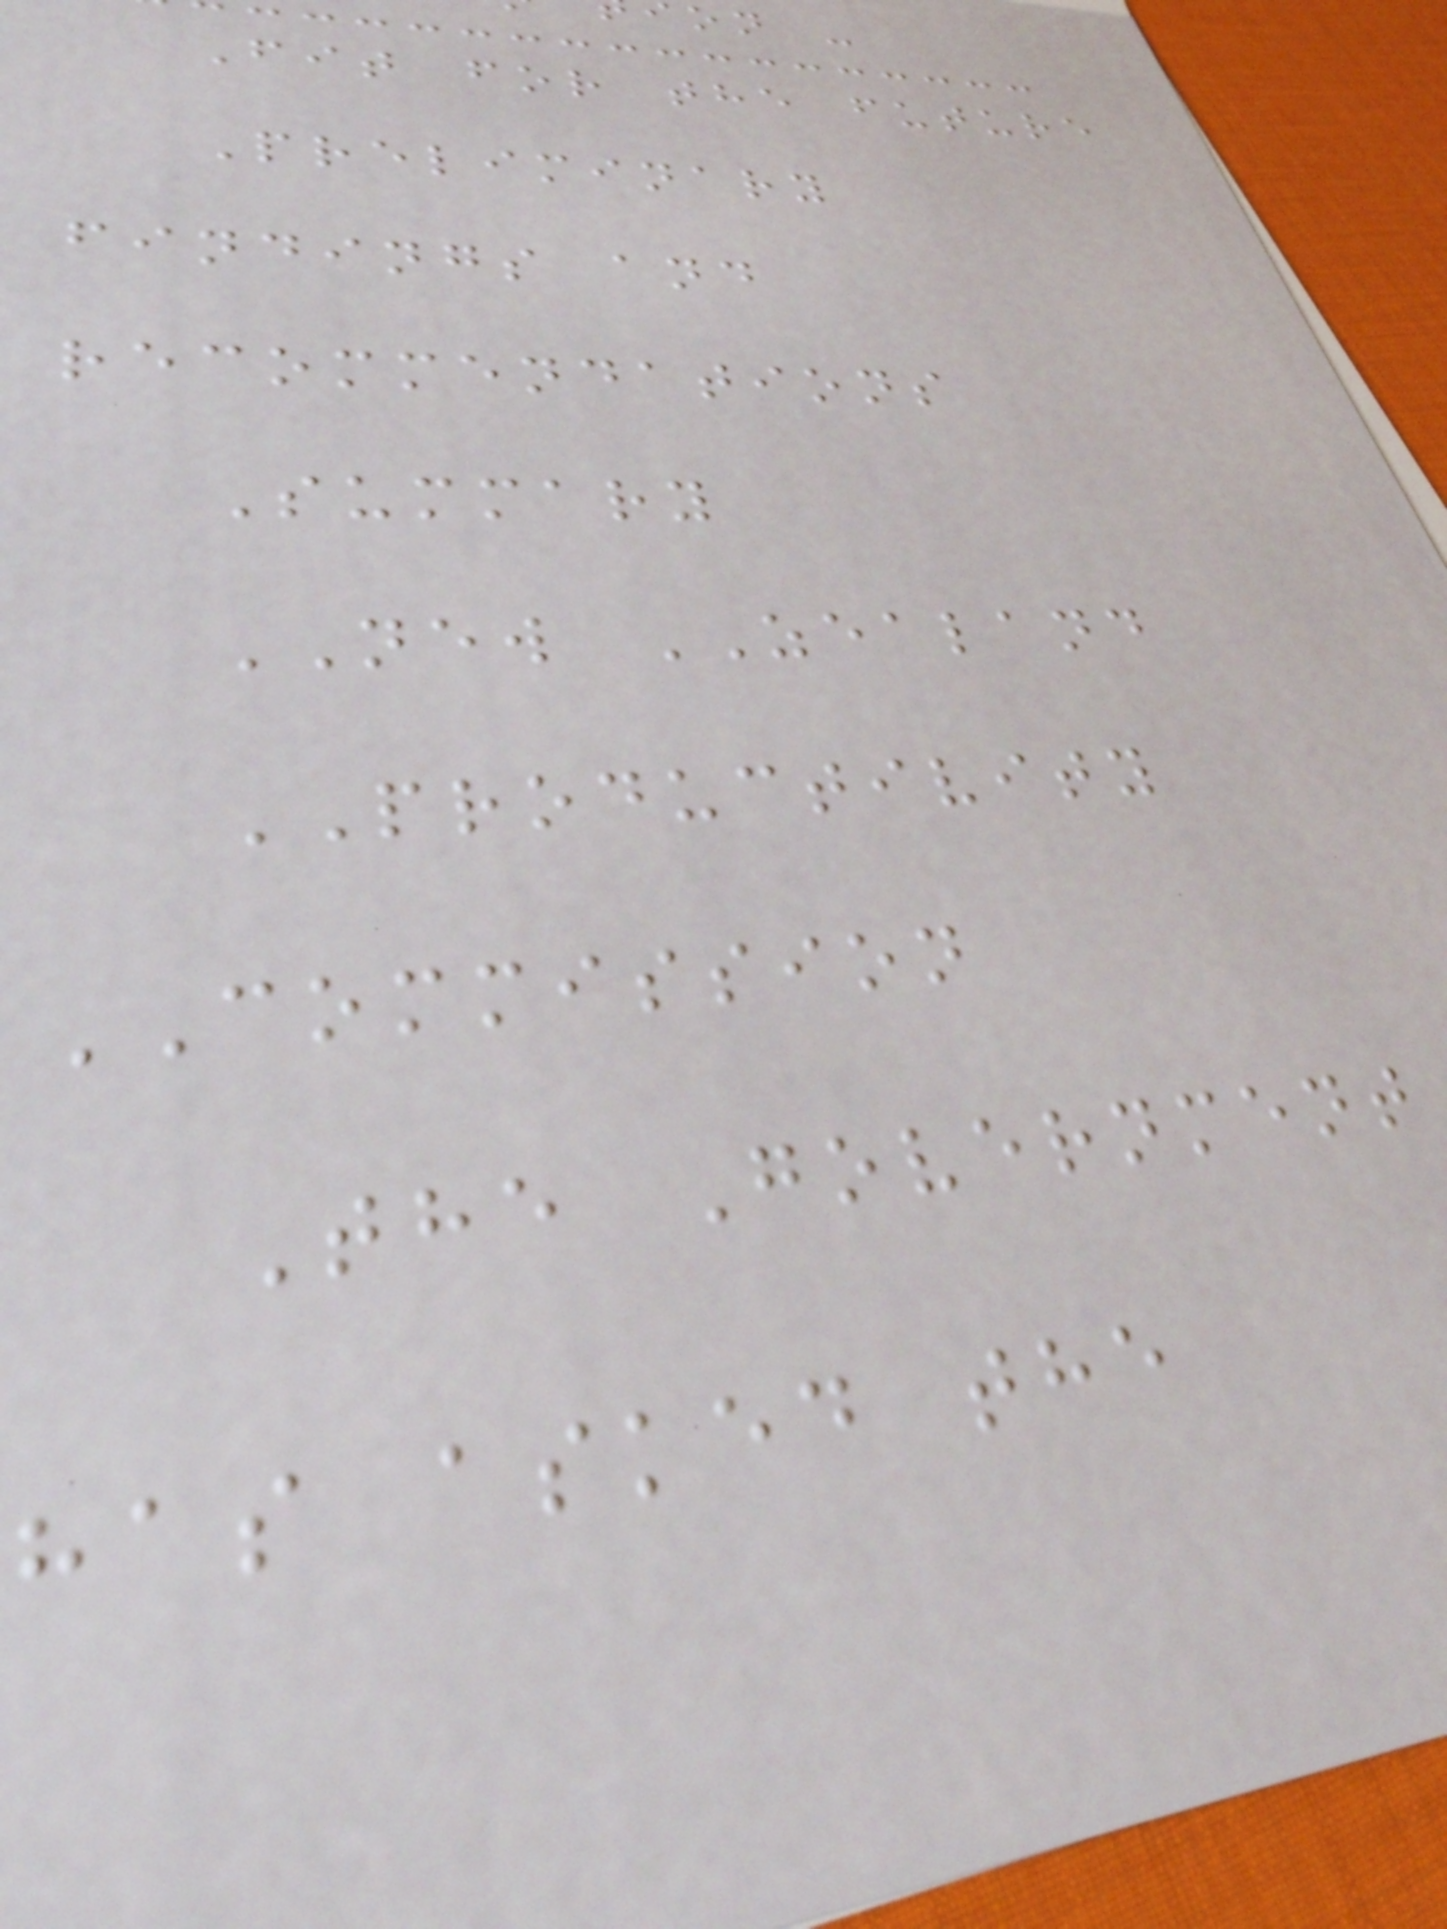on -
Fit for the future
Preliminary
findings and
recommendations
Summary
NEW ZEALAND
PRODUCTIVITY
COMMISSION
The Government
has asked the
